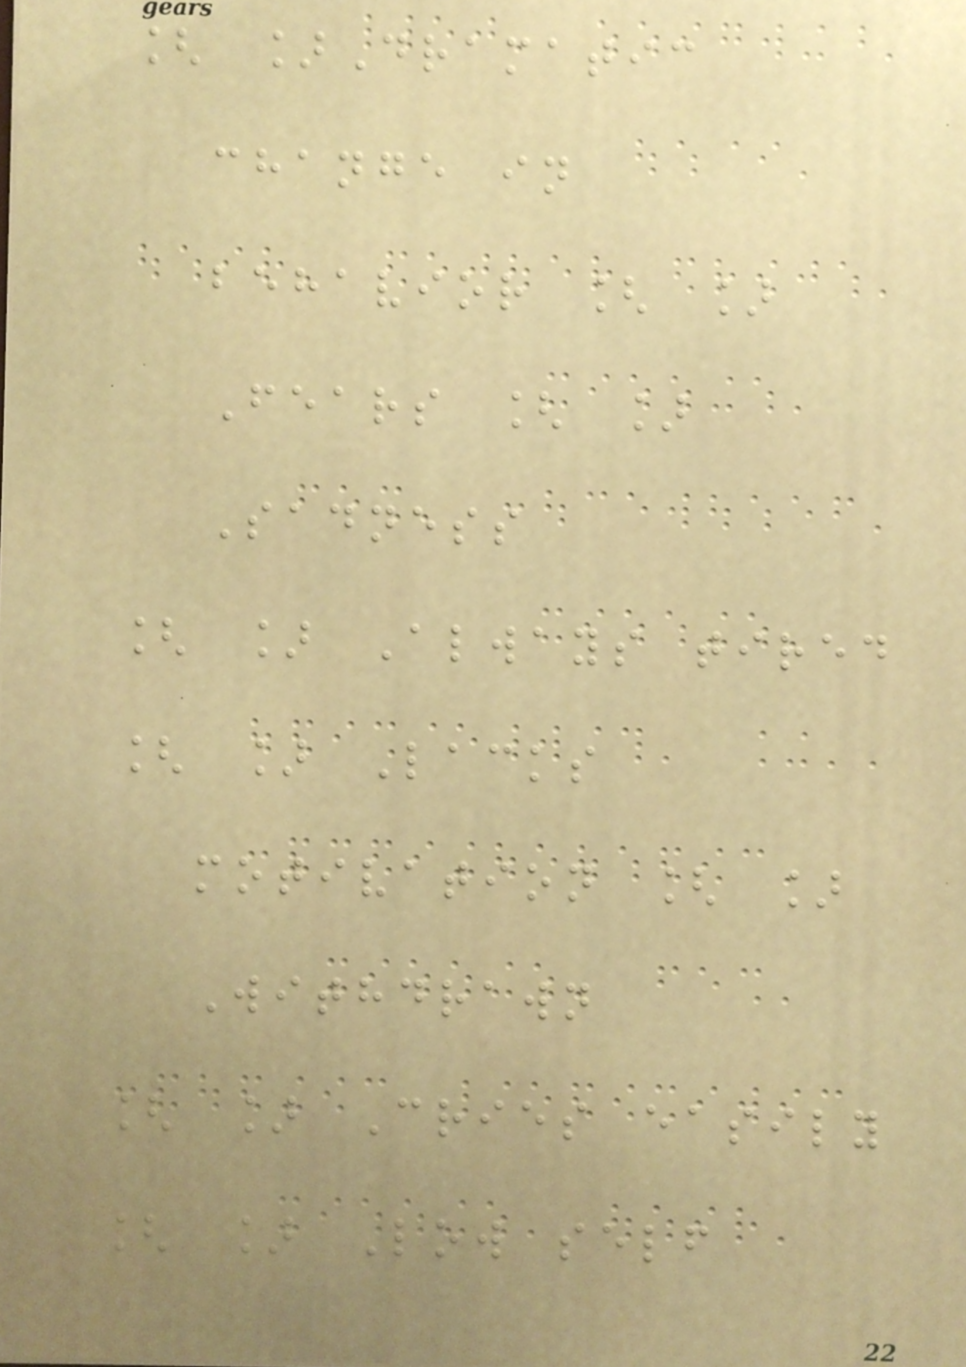[ ]Dramatic
change in
behavior [ ]
Fears [ ]
Sadness
[ ] Always tired
[ ] Lacks
motivation [ ]
Withdrawn
[ ] Cries easily
[ ] Low self
